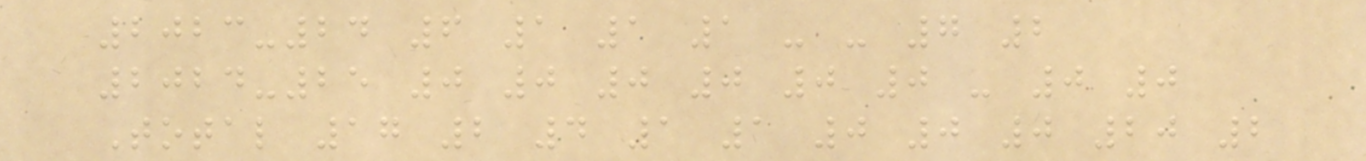2023-24 6 1 1 1 - - 7 2
2024-25 0 0 0 0 0 0 - 0 0
Total 17 2 4 1 1 0 0 0 20 2
